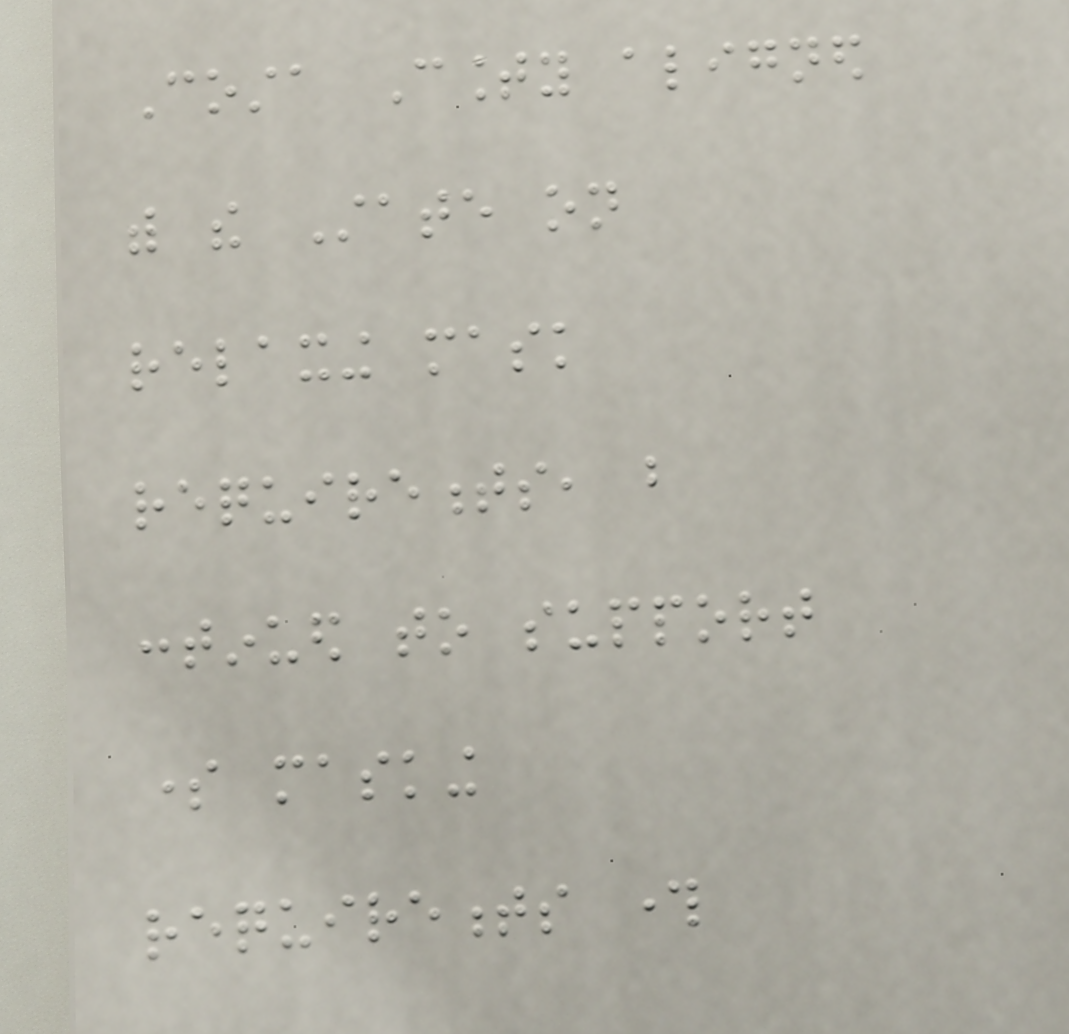Costa County aligned
with the State on
relaxing mask
requirements, but
continued to support
some masking
requirements through
